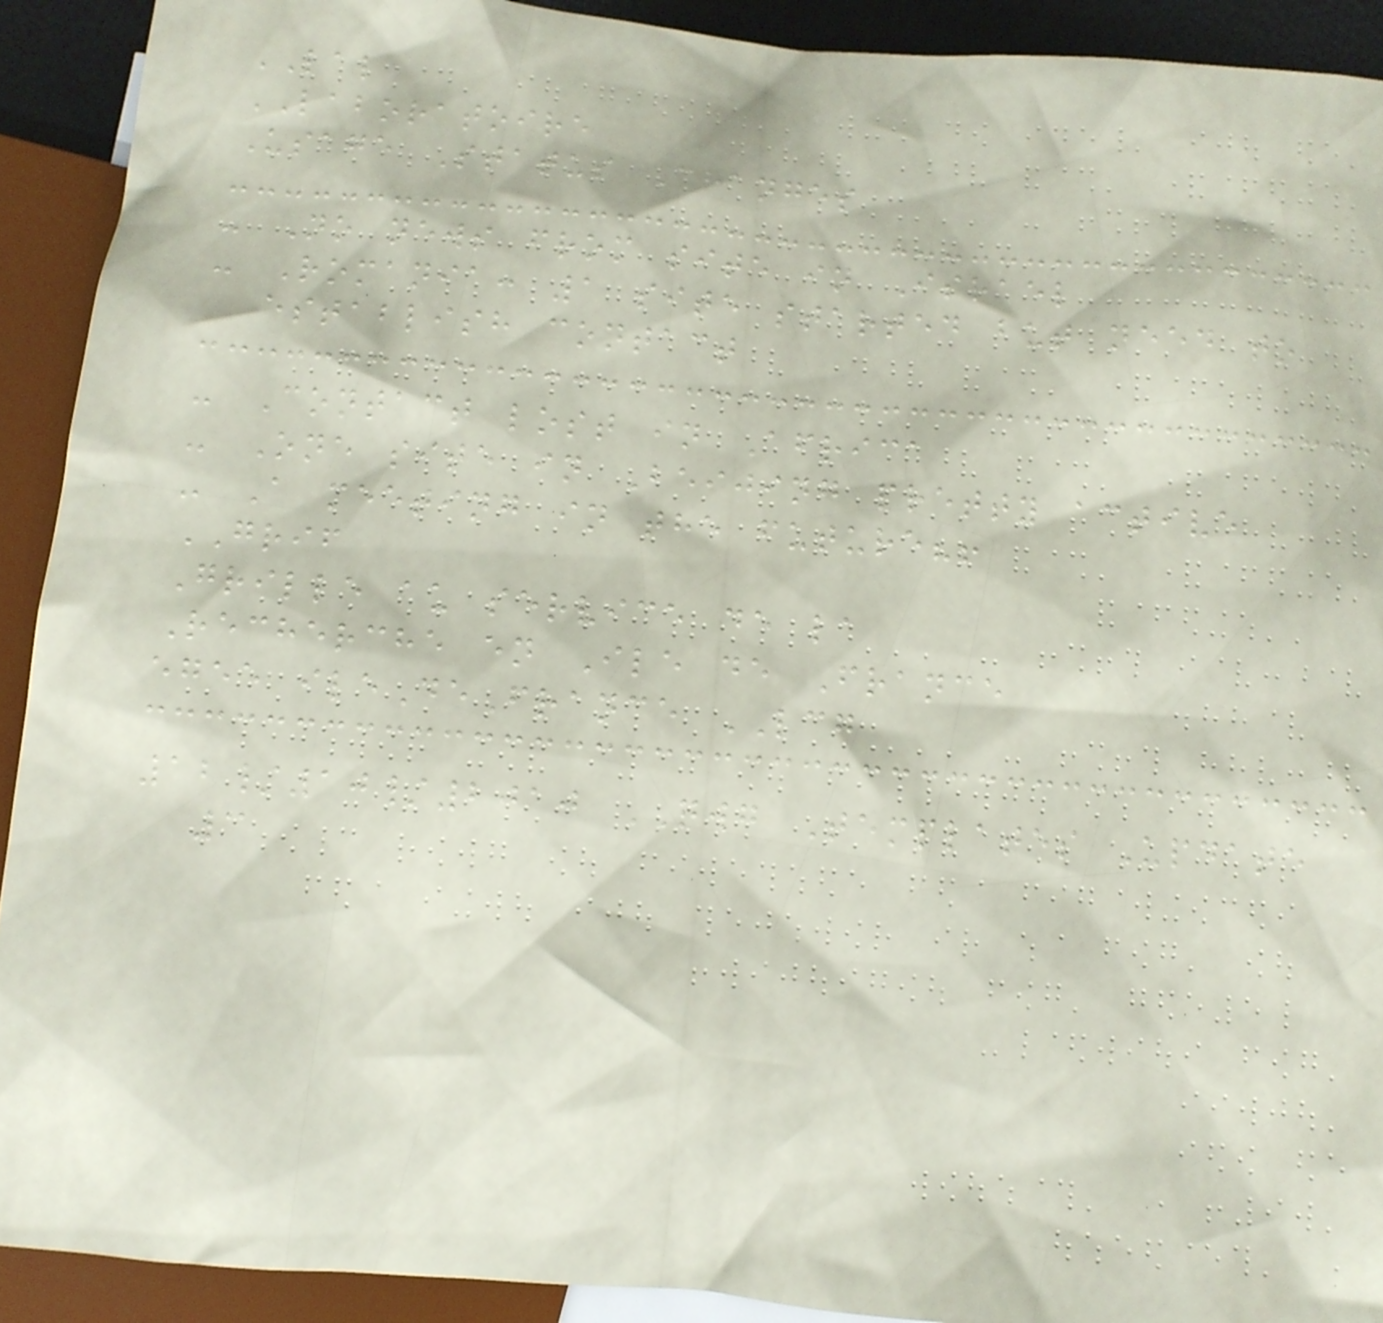LAL
LABORATOIRE
Usage Status Changes
- No news from site in Israel
- Romania: 1 site started but need to
establish contact
- Contact lost in Africa
- One site in Beijing pretty active
- A meeting in the future?!
GRIF
Grille au service de la
Recherche en Ile de France
egee ileDeFrance LCG
12/10/2010 QWG Templates Update
3
